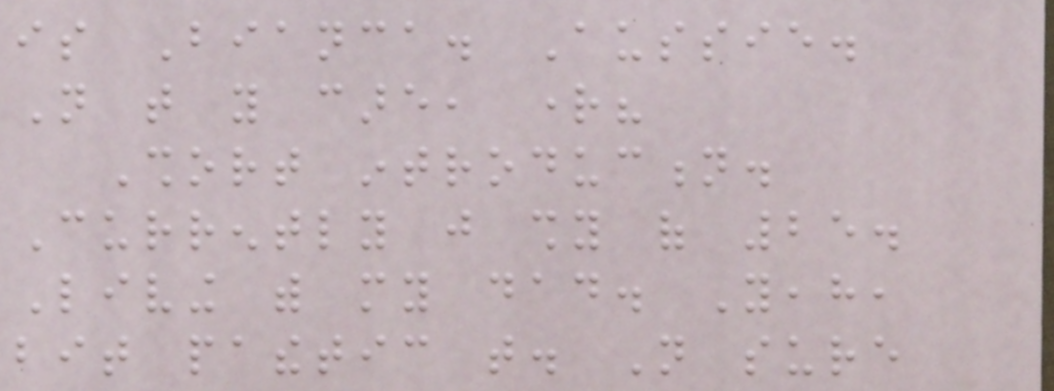is Bianca. Aussie.
Not that you care, right?
Short introduction.
Currently just shy of 25.
Living with my dad. Yeah,
bit pathetic that. Not sure
